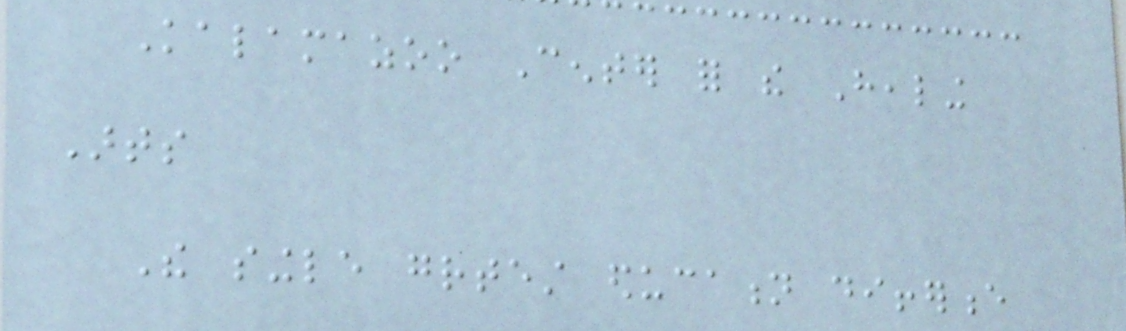Kalamazoo Center for the Healing
Arts
The single greatest education difference
